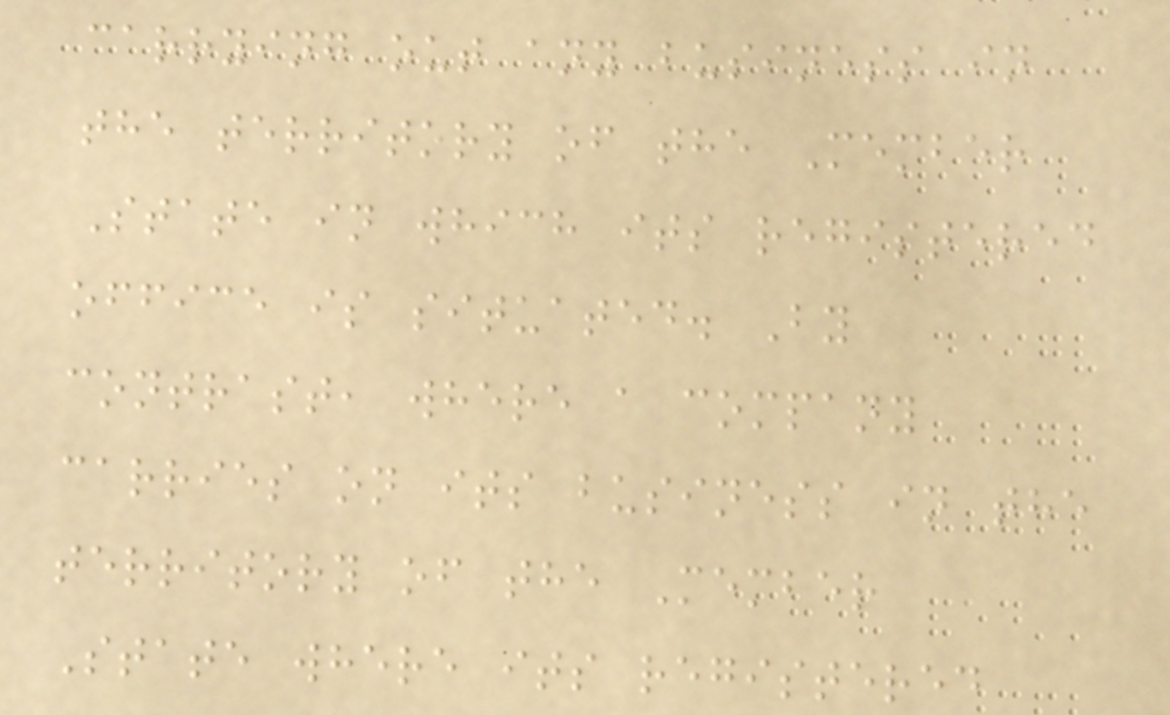carrying out any business in
the territory of the Member
State in which its registered
office is situated. By
contrast, where a company
carries on its business in the
territory of the Member
State where its registered
